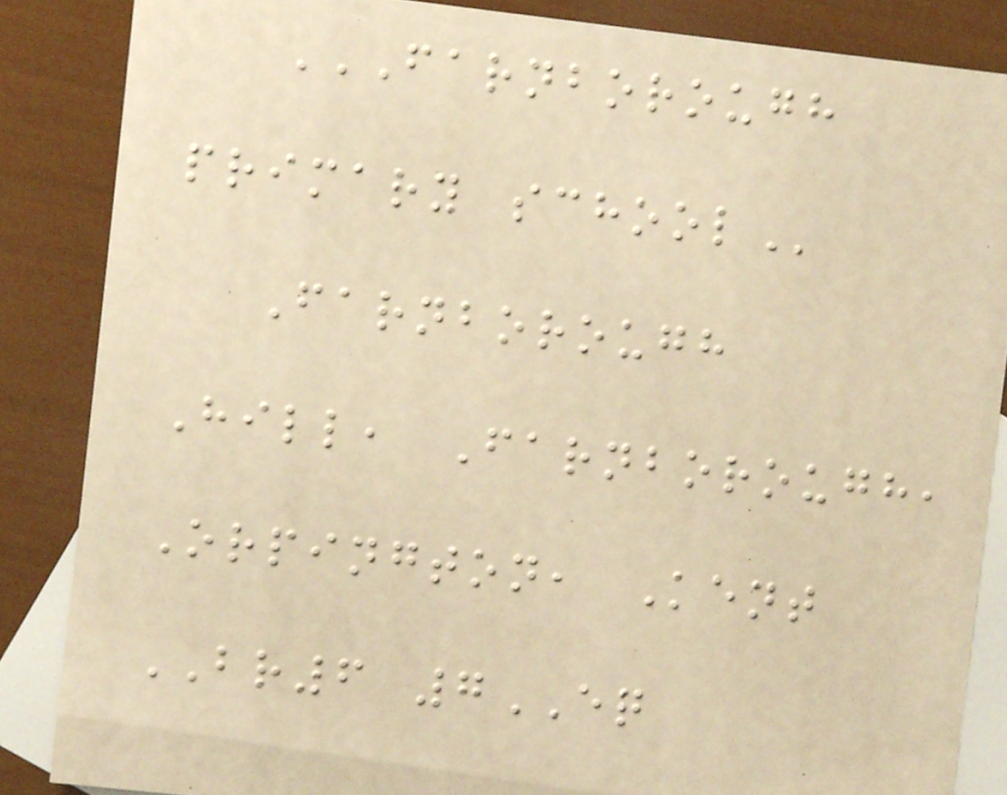FARNBOROUGH
PRIMARY SCHOOL
Farnborough
Hill, Farnborough,
Orpington, Kent
BR6 7EQ
